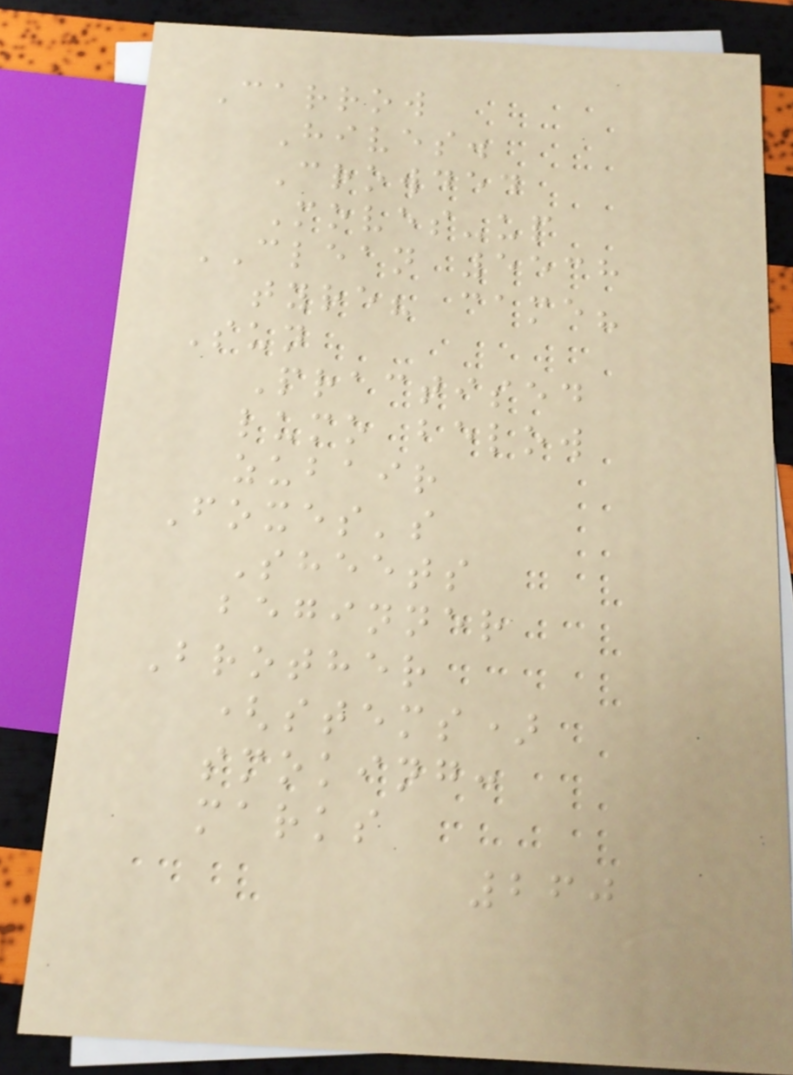Carrow
Hives.
Crowded
Moves-up
CLEAN 5538
tyre? came?
Sun
Practised
lumo below
zubair
Foxes's
Sheets
beginner
Brother
(stems)
smoking:
marks
260
